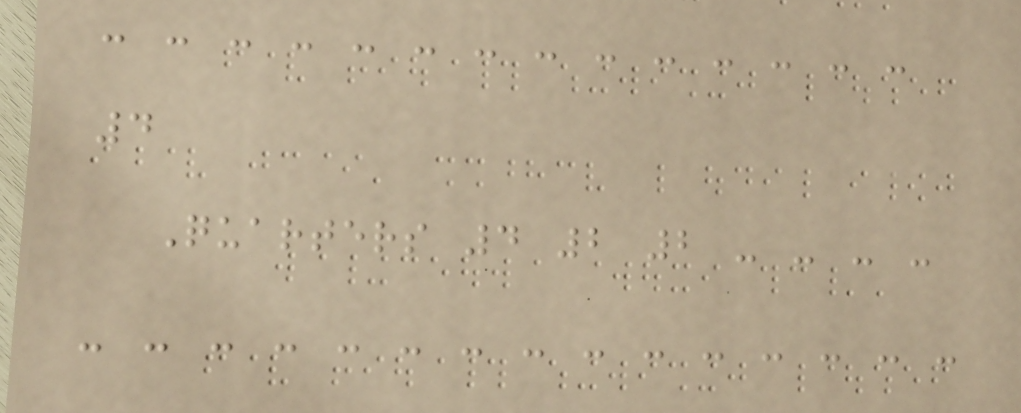- - - - - - - - - - - - - -
4
Quarters 4 2 2 - - - -
- - - - - - - - - - - - - - -
